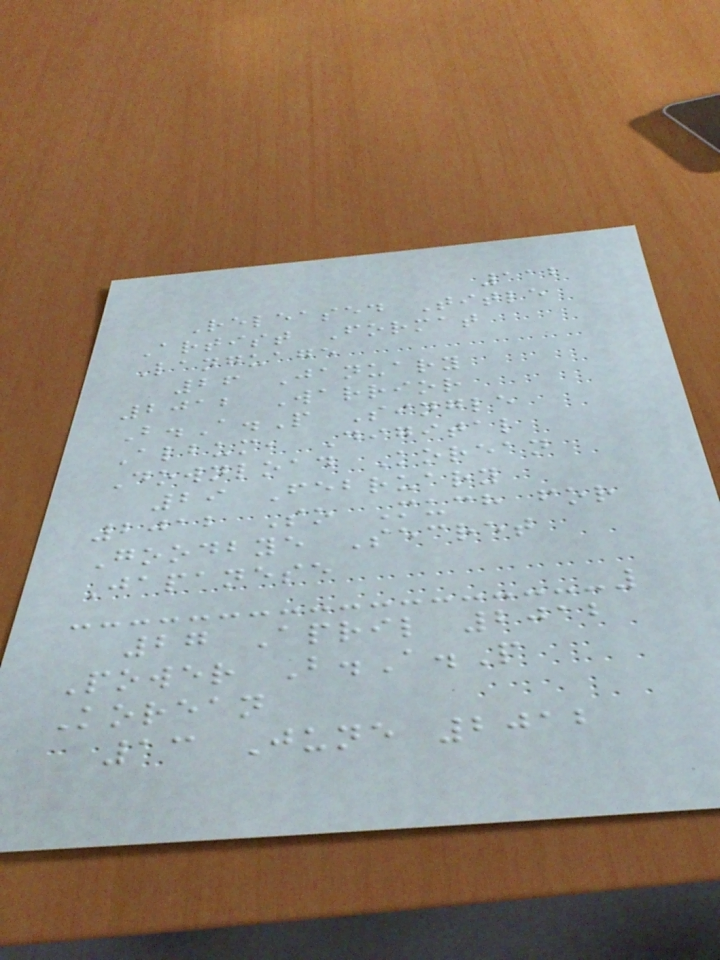112
Released Title
Artist Format
Language
26 January
2012 Warrior
B.A.P Single
Album, Digital
Download Korean
29 February
2012 So Much for
Goodbye Secret
Japanese
27 April 2012
Power B.A.P
Korean
13 June 2012
